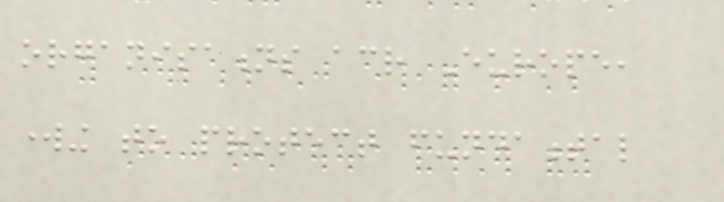organisations across Europe,
working to protect fundamental
